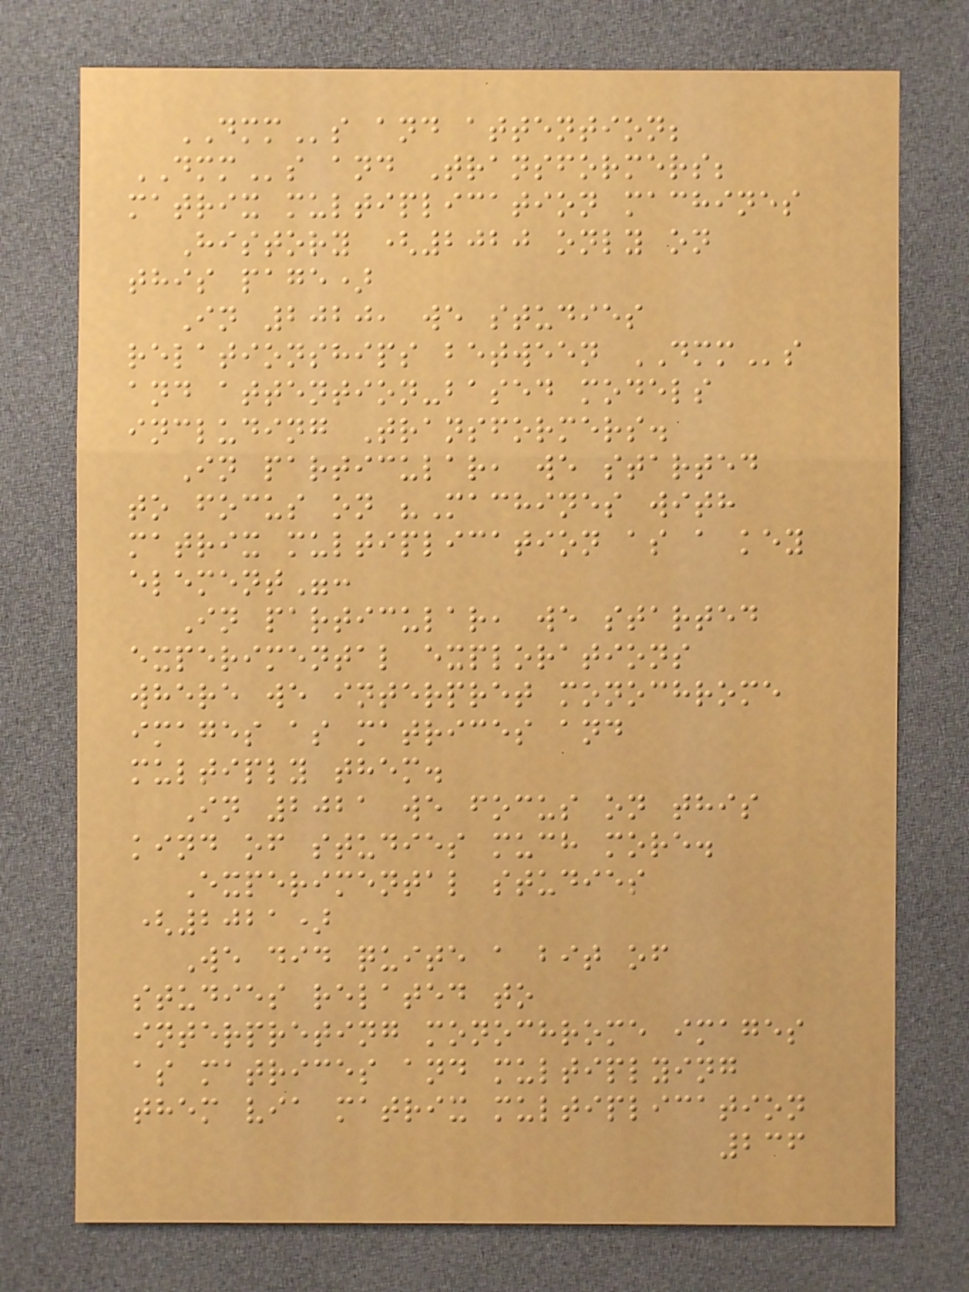DMMs and attention;
DMMs and Transformers;
matrix multiplication machines
History (2020 only on
this page)
In 2020, we studies
relationships between DMMs
and attention-based models
including Transformers.
In particular, we started
to focus on "Machines with
matrix multiplication as a key
element":
In particular, we started
experimental explorations
where we interpret monochrome
images as matrices and
multiply them.
In 2021 we focus on this
kind of studies much more.
Experimental studies
(2021)
We did quite a bit of
studies related to
interpreting monochrome images
as matrices and multiplying
them via matrix multiplication
236
